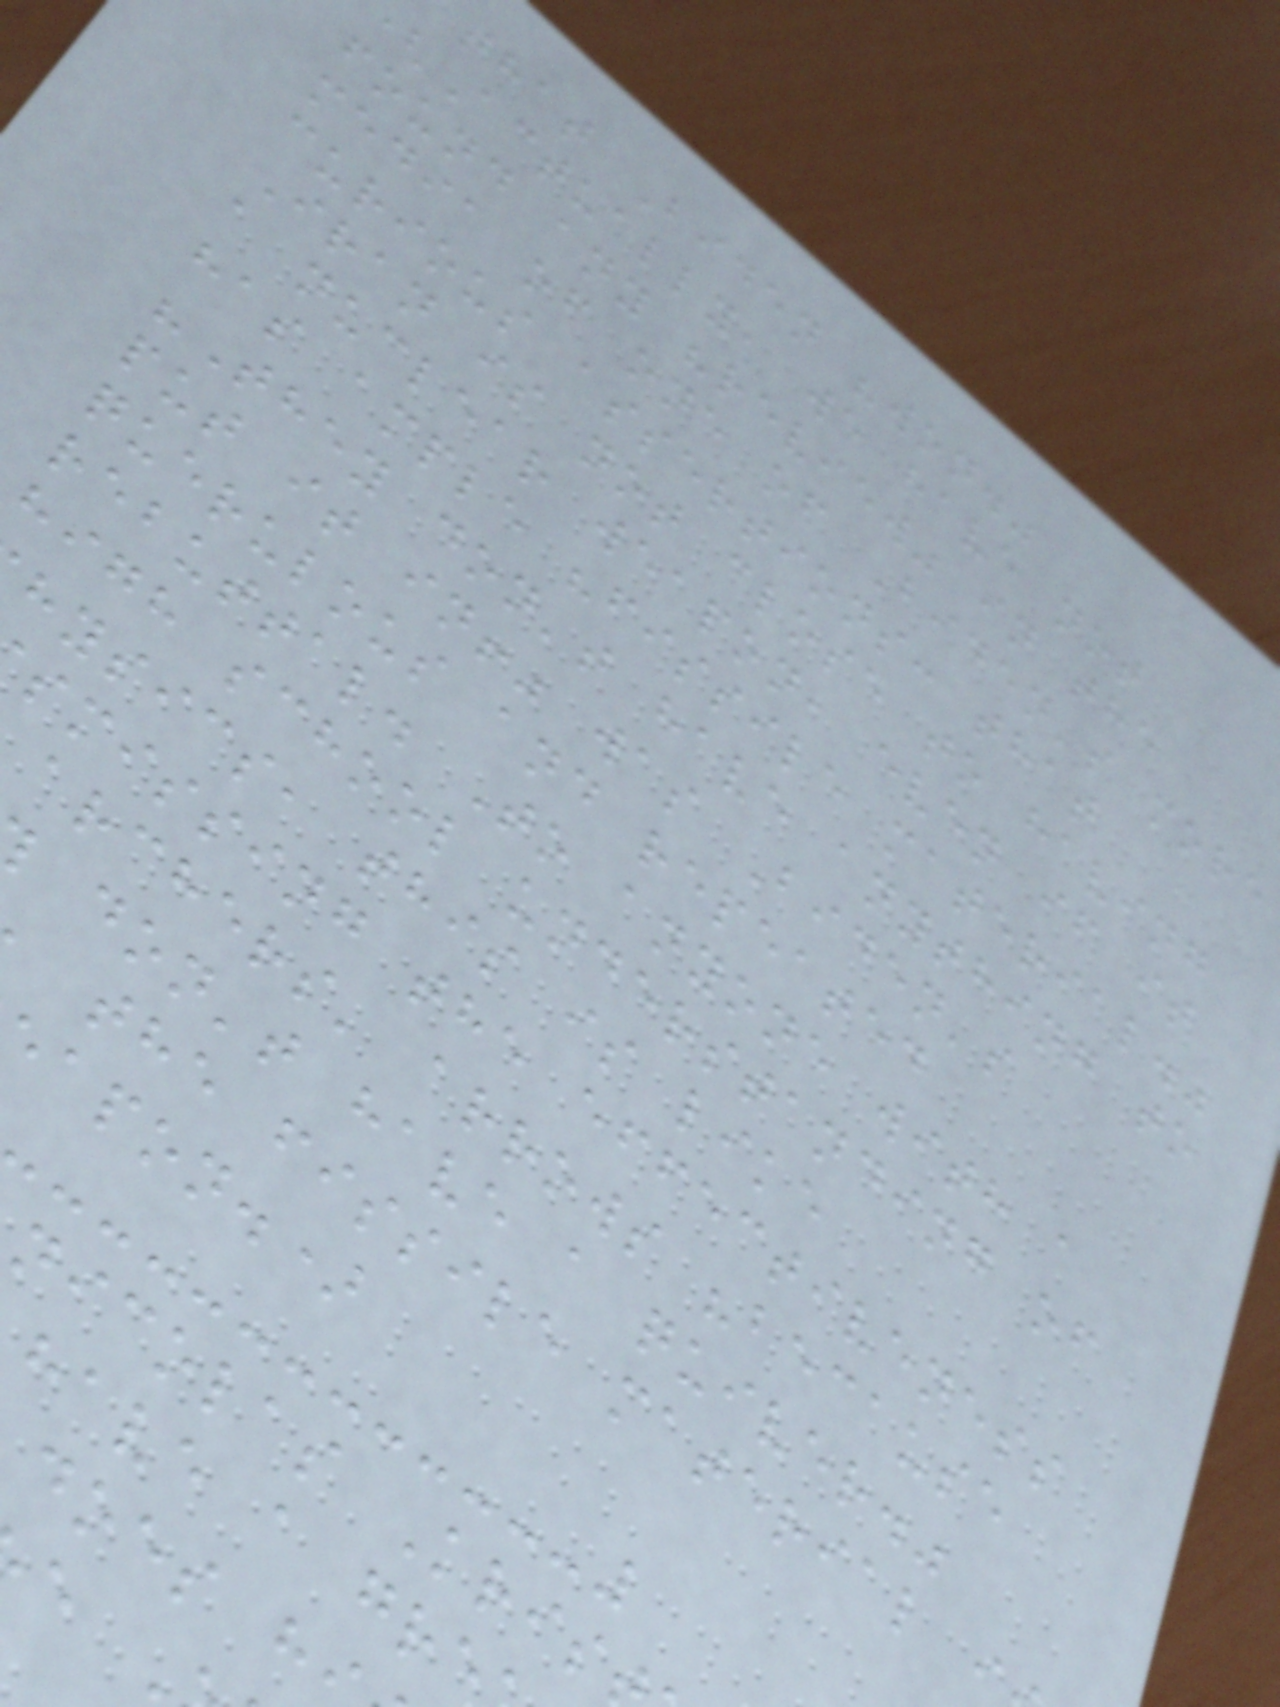that Biden "won."
Actually, we have not
found any "review" in the
media of one of Biden's more
curious assertions: that
Iran is not close to having
a nuclear weapon, even if it
has ample "fissile material."
"They don't have anything to
put it in!" was Biden's
querulous and repeated
rebuttal. To anyone with a
high school understanding of
hysics, this is like
smissing the effectiveness
archers' arrows "because
don't have a quiver."
the fissile material i
apon.)
nicolas Kris
have a gre
